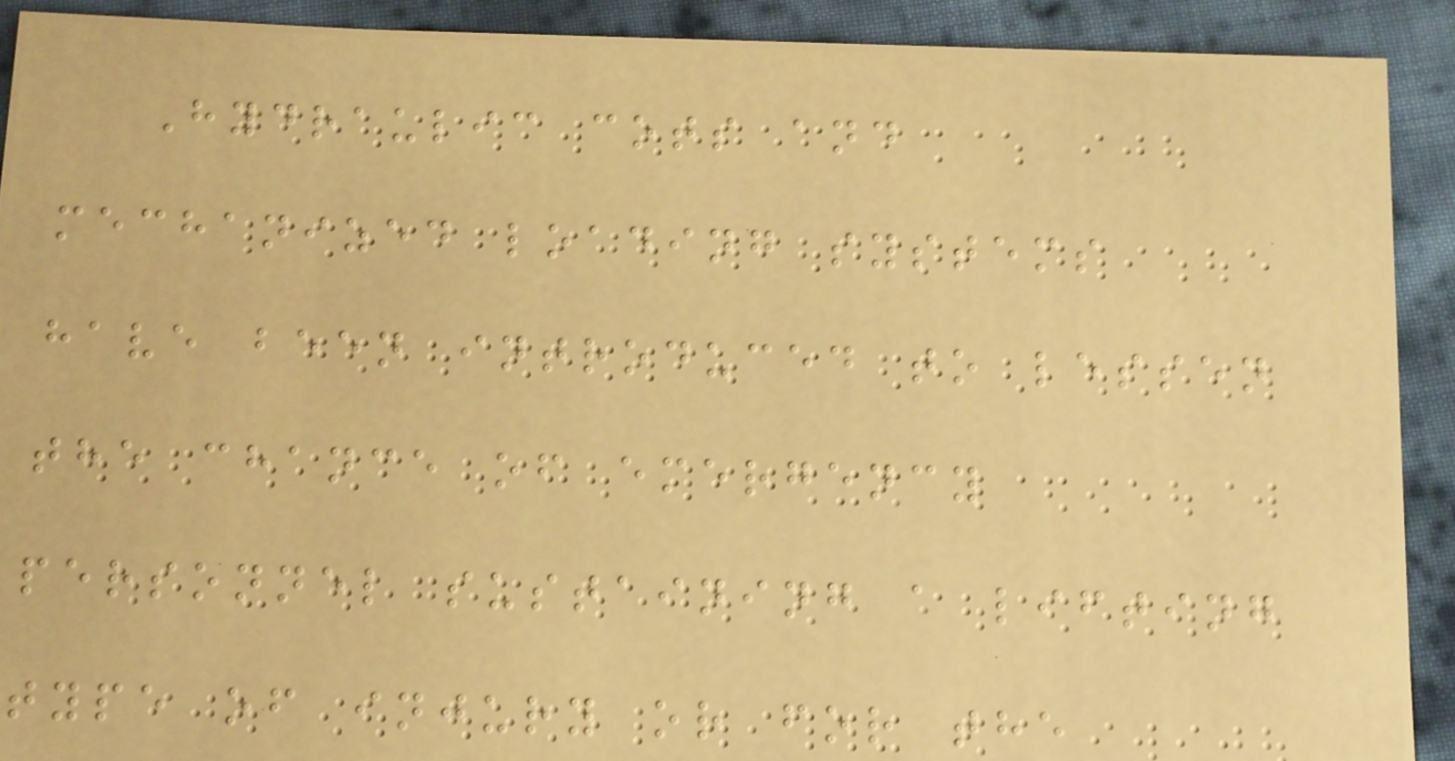Hydraulic cots and
mechanized loading systems
have been introduced to lessen
the chance of emergency
personnel sustaining a lifting
type of injury or for the
